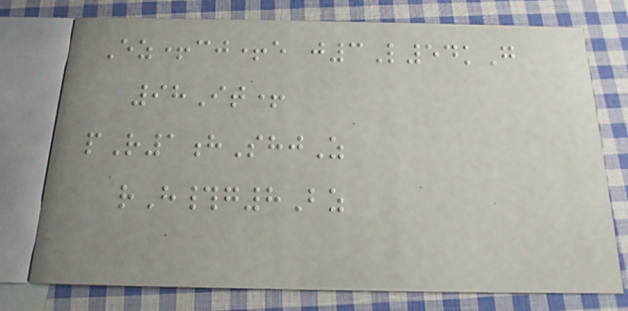Ez+cj+e j3L54kG
98It+
pR1hShjZ
rH#g8Bz
